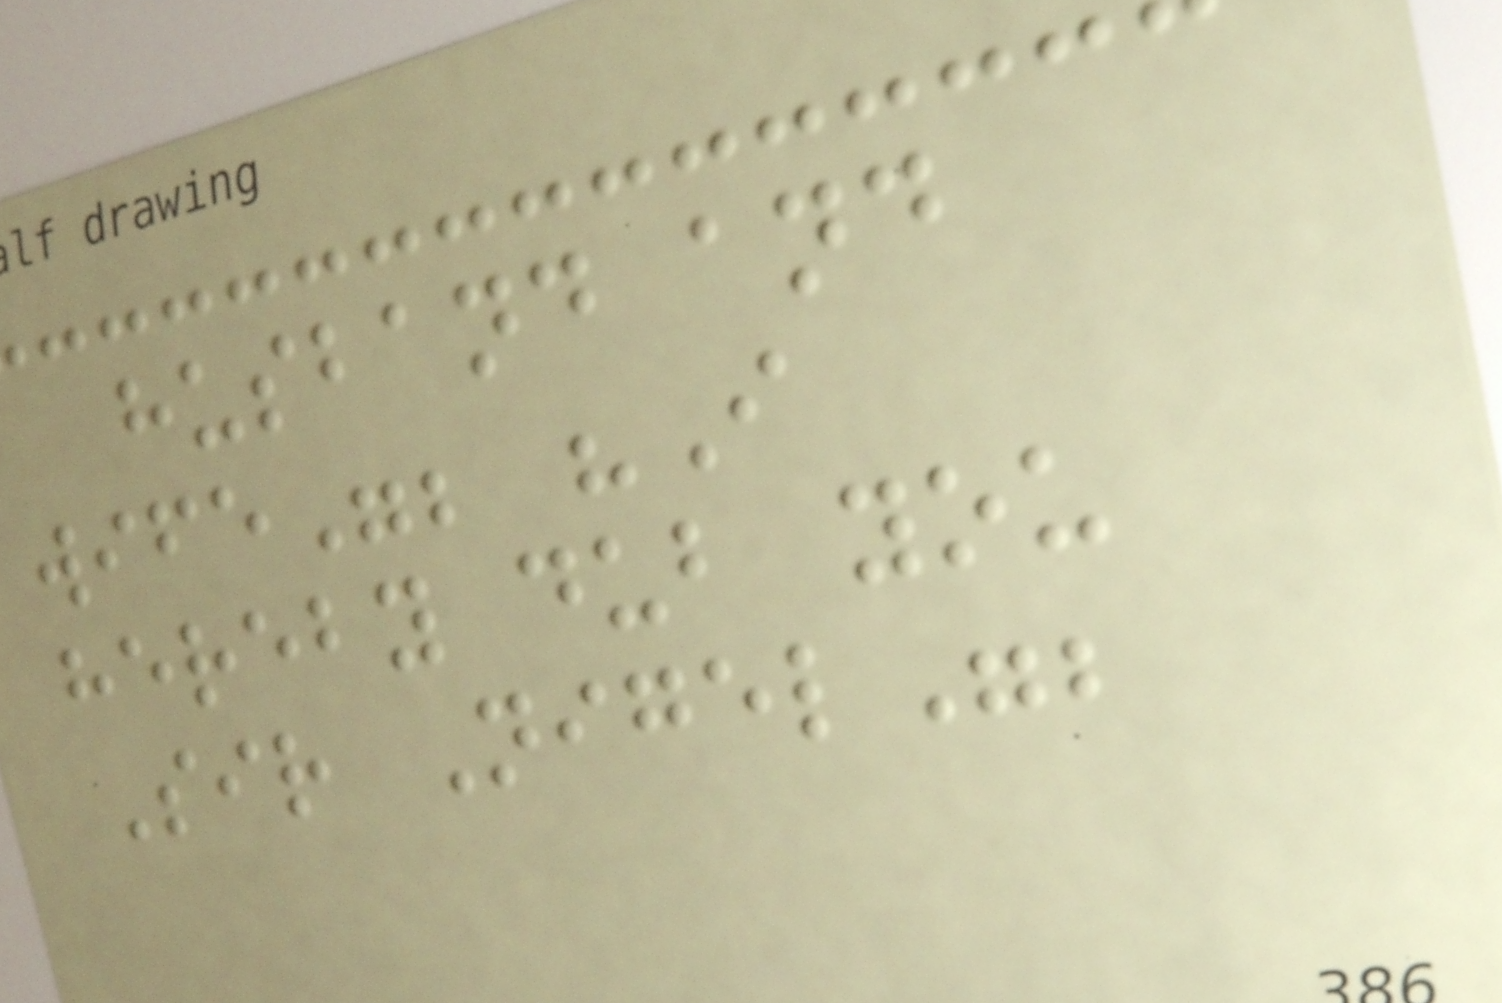husband and
wife"; "I
hereby dub you
Sir Nigel";
